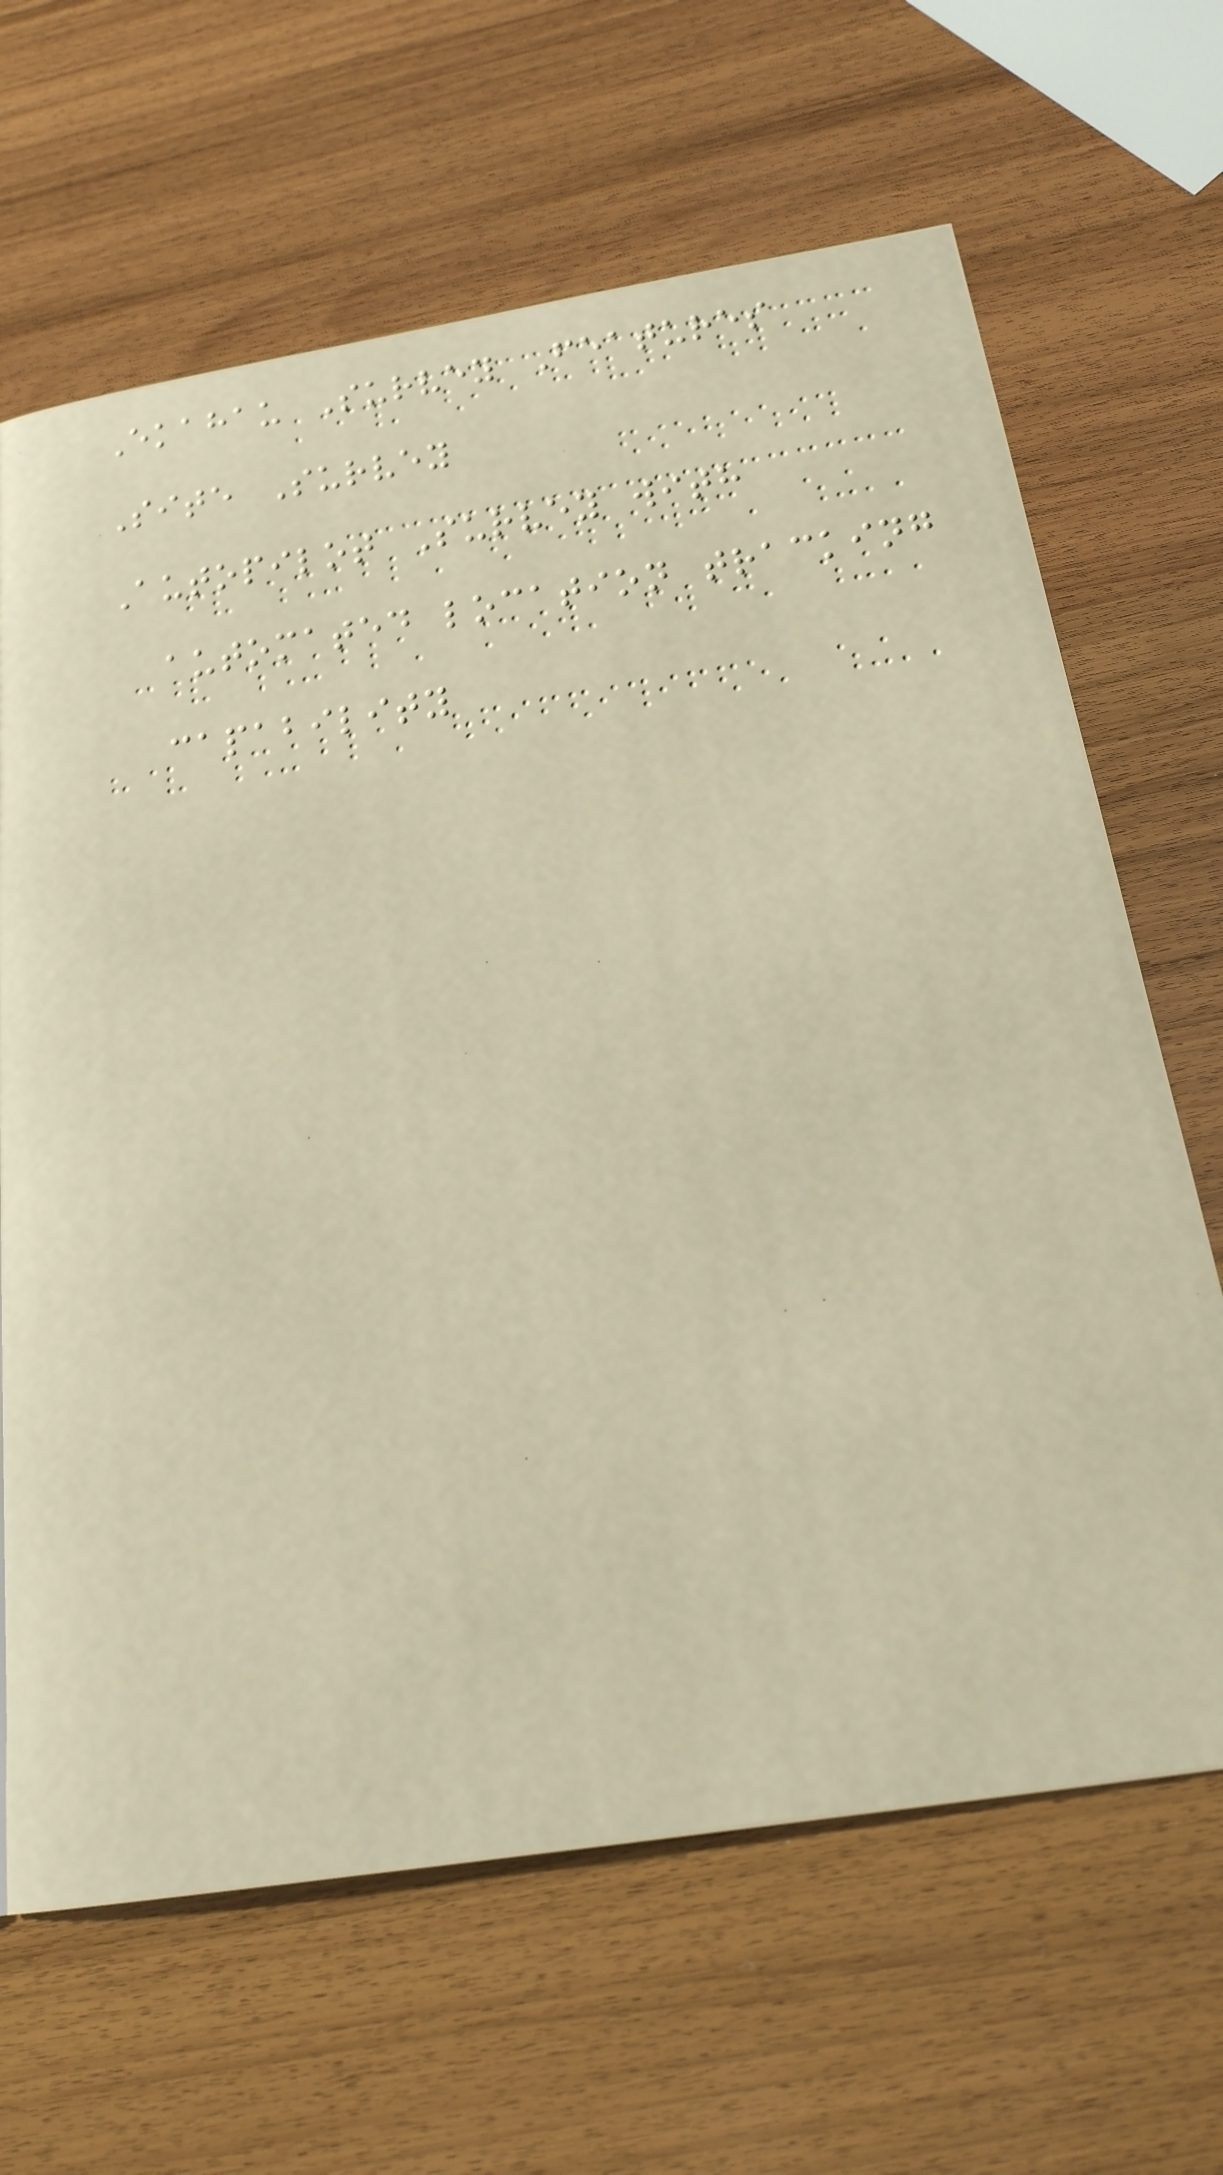Ekahau Survey Features
Site Survey
Autopilot Survey with
automated location tracking
capability
